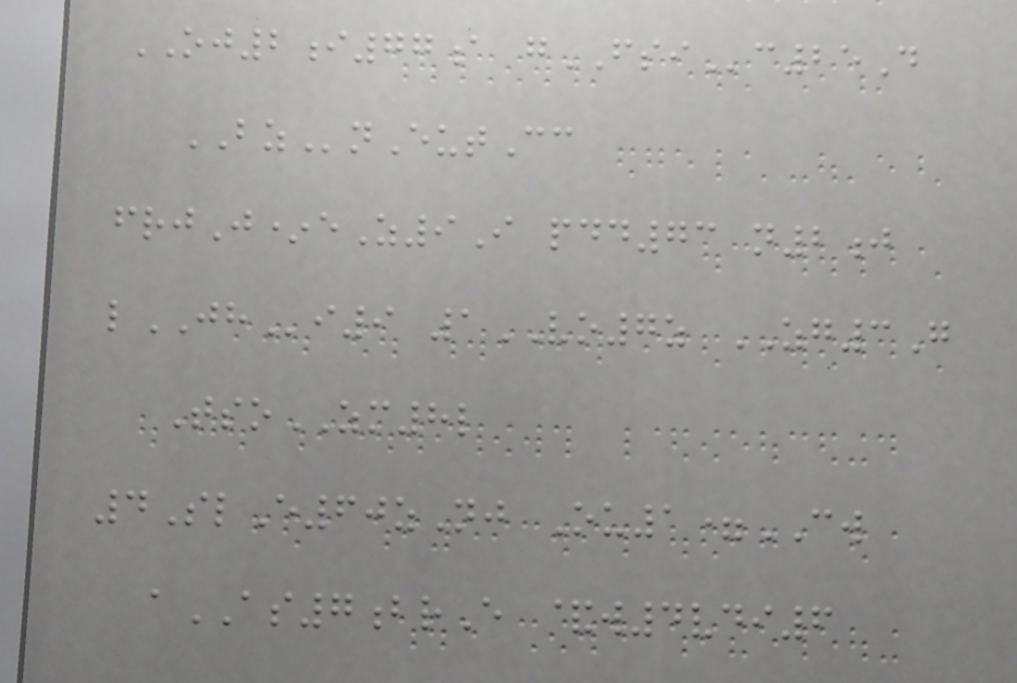OJ2i77a gFSIc25D
BZnEutCc
frjJ*eZ9I pdd73 n2j
lJHi9 1VO7z ZG3G
TsoZM8l
4SlE60zNj Ou1=CW
aAS7brE &w4vdi6
